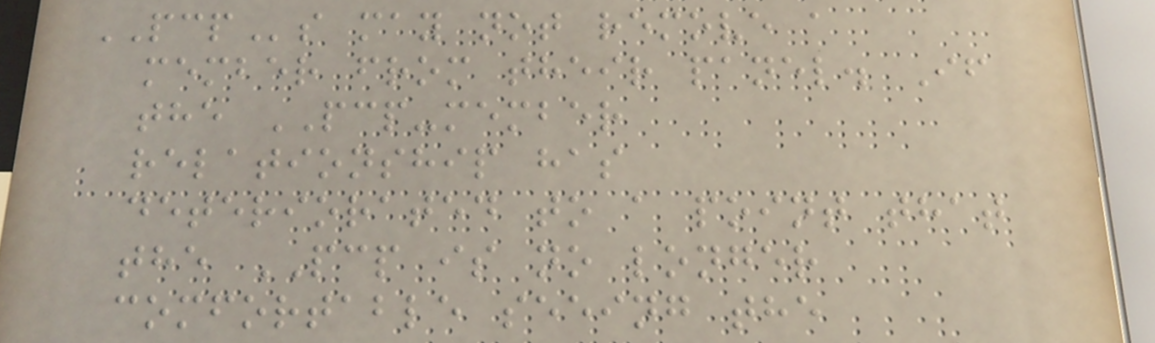PCPs may not remove a
member from their panel. If
the PCP-member
relationship has
deteriorated to a point that
the PCP is no longer
comfortable seeing the
